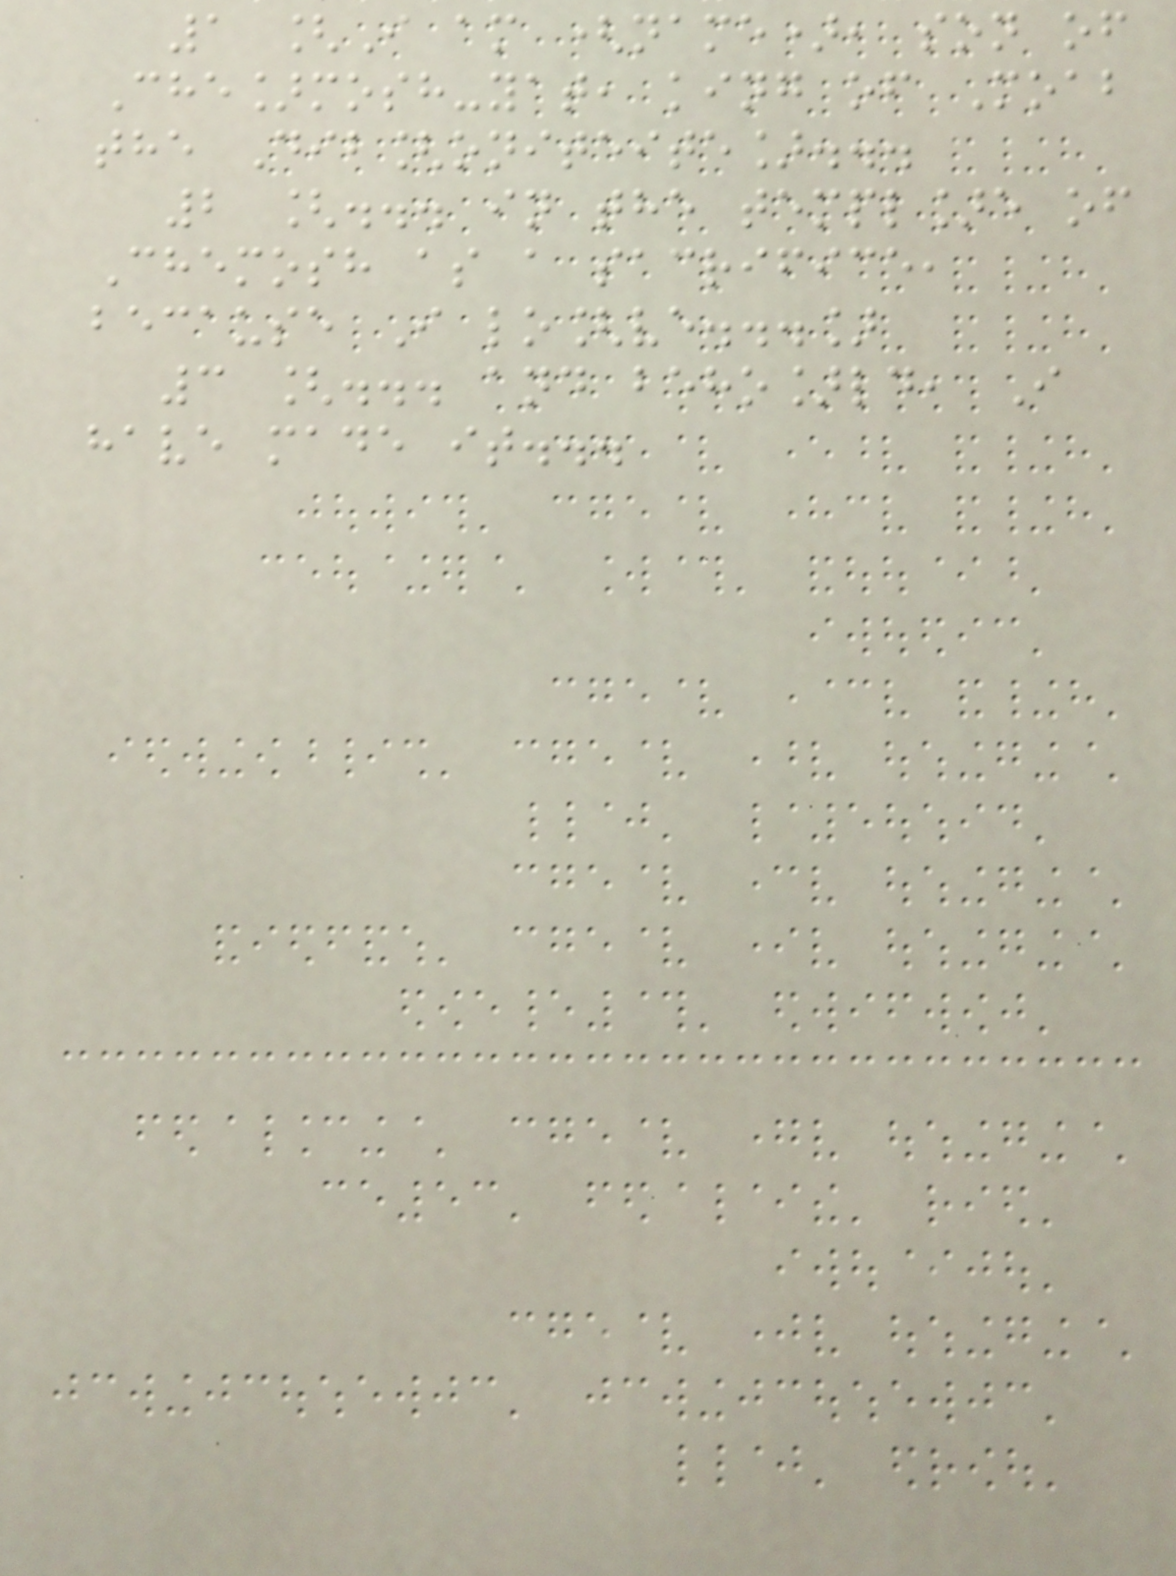1 [I am (name), son of
Che]mosh-yat, king of Moab
the Dib[oniteite]...
2 [... in the templ]e of
Chemosh as a sacrifice,
because I lo[ve...]
3 [... and beho]ld, I
have made it...
